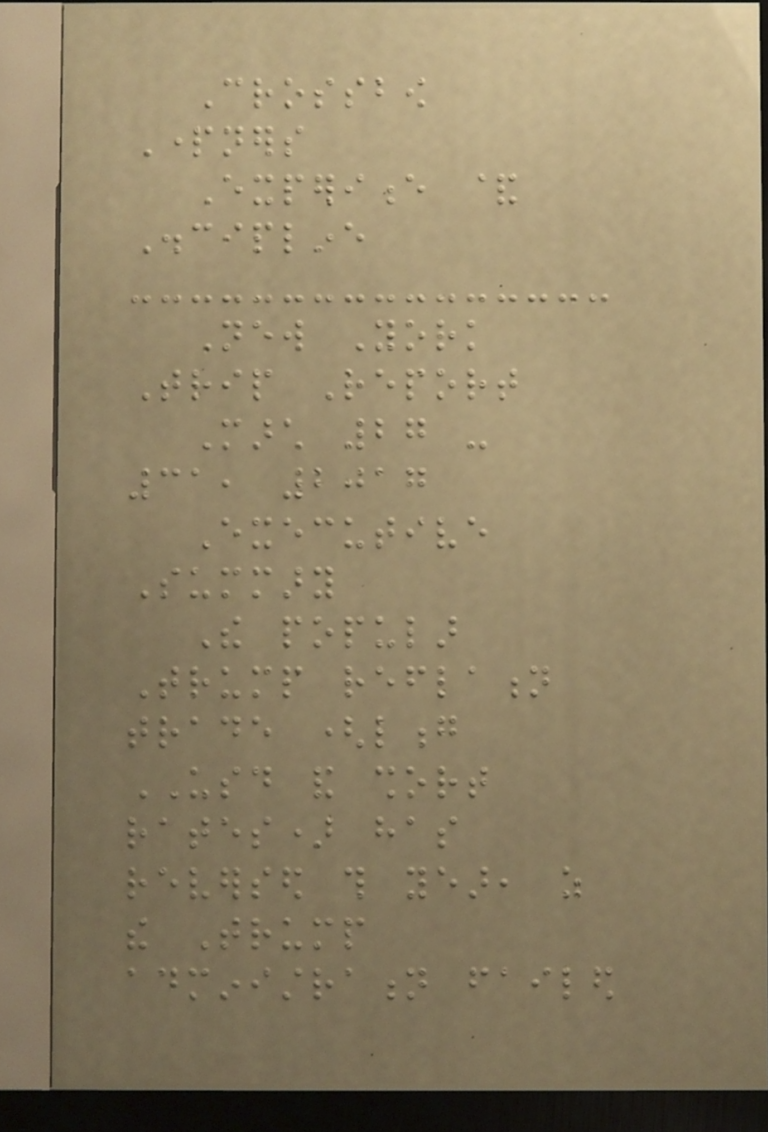Crossbow
Partners
Experience &
Discipline
New York
Trip Report
March 27 -
31, 2017
Executive
Summary
The popular
Trump reflation
trade (long
USD and short
rates) has
reversed this year, as
the Trump
administration failed
